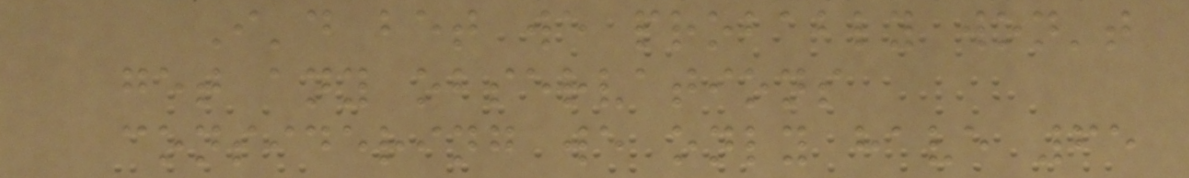I'd bet we probably won't
get any observations
considering we only have 65
